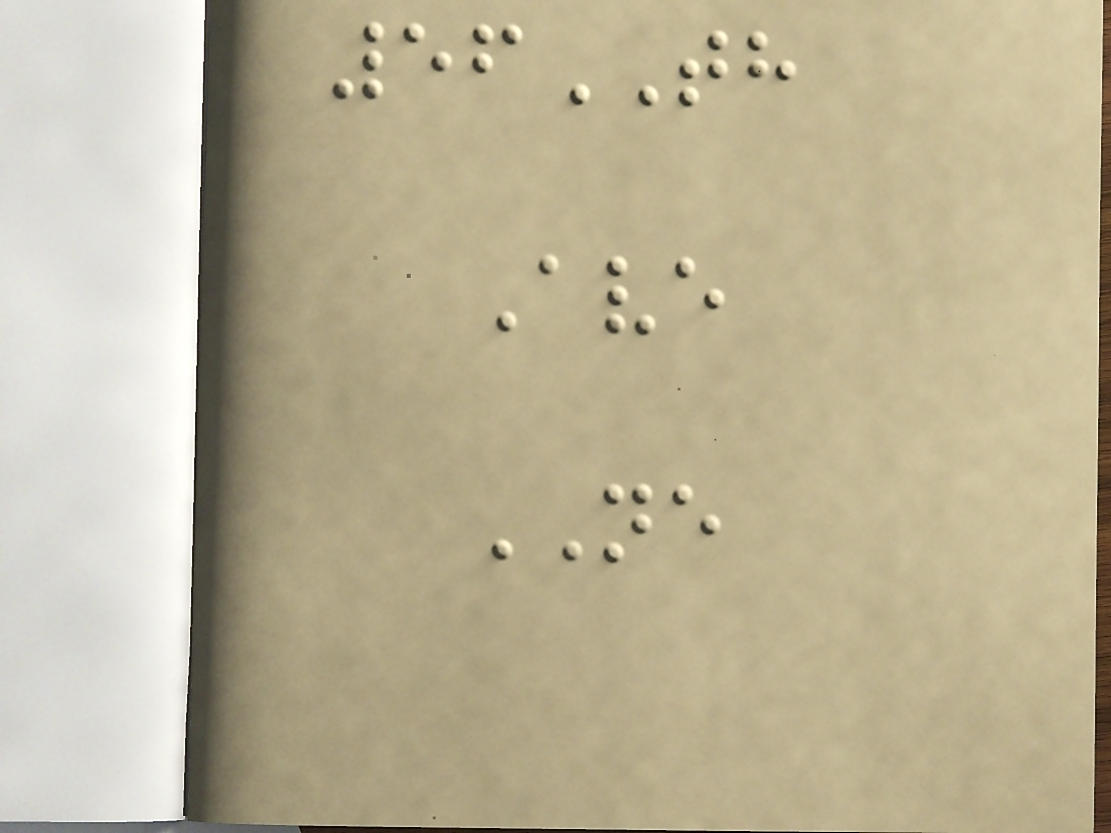56TH
Ave
NE
